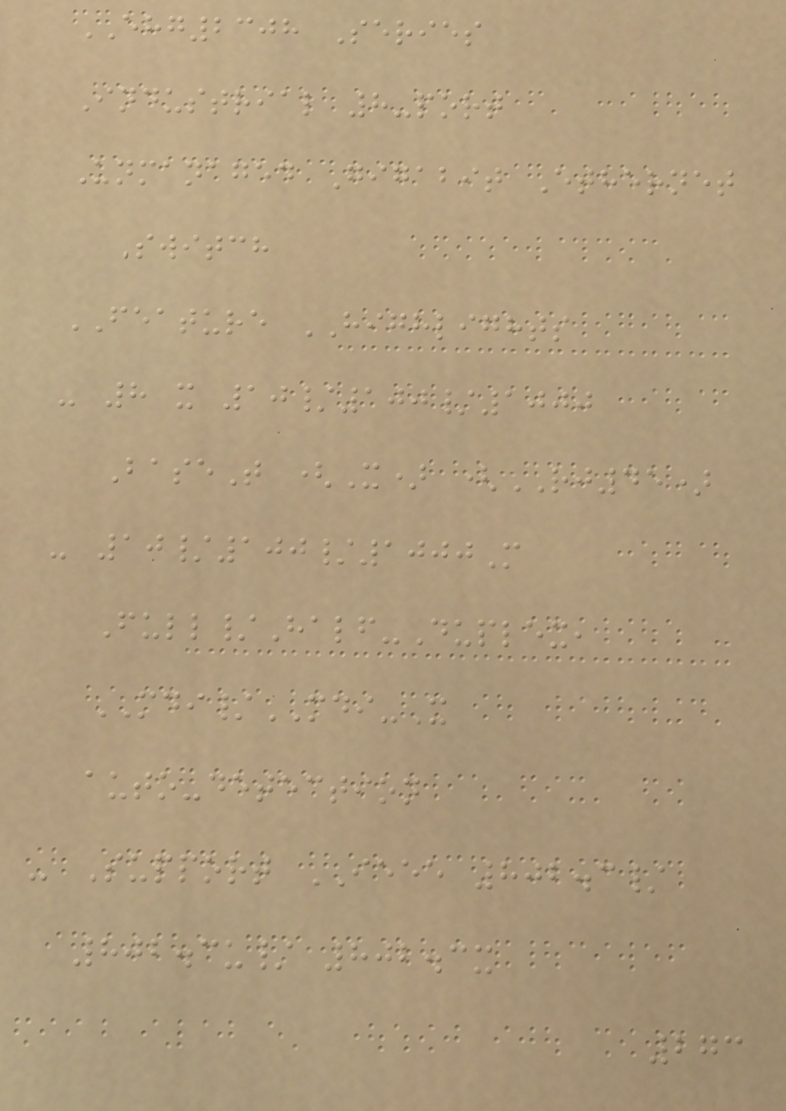EHG2308 Series
Industrial 8-port
Unmanaged Gigabit Ethernet
Switch
FEATURE HIGHLIGHTS
- 8 x 10/100/1000
BaseT (X) (RJ45)
- 10/100/1000M
Full/Half-Duplex,
MDI/MDI-X
auto-detection
- Support IEEE 802.3/
802.3u/ 802.3x
273
